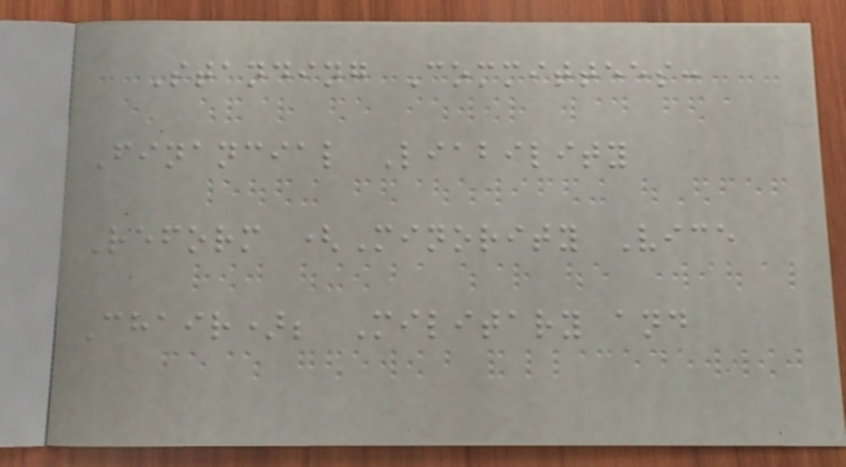Standing Committees:
Financial Liability
Reform (Minority Vice
Chair); Military and
